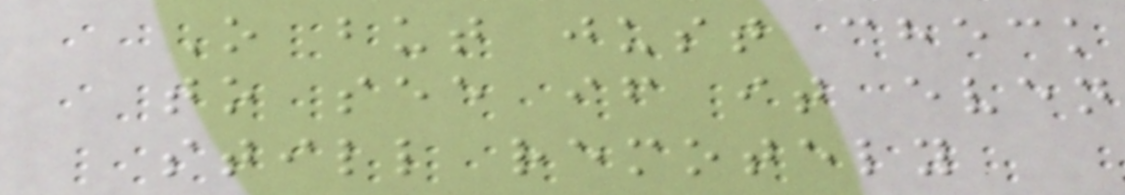O but just check
to see if it even
still remotely
